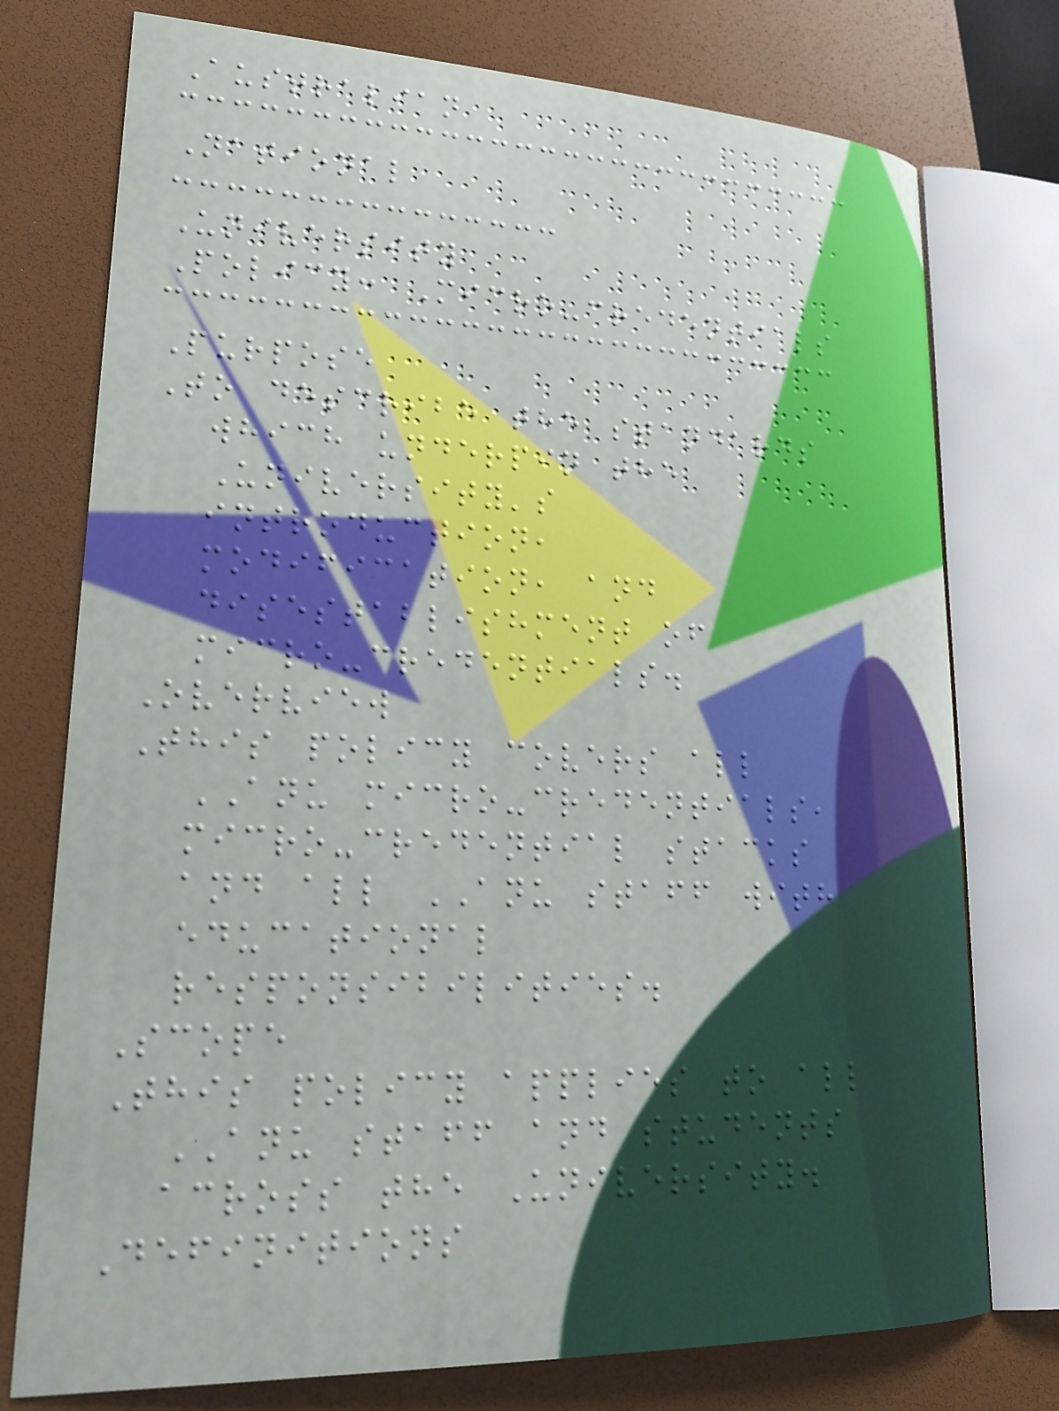Australian
National
University
Policy: Micro-credentials
Purpose
To describe the standards
which underpin the
University's
introduction,
modification, and
disestablishment of
micro-credentials.
Overview
This policy covers all
ANU micro-credentials,
micro-credential stacks
and all ANU staff with
educational
responsibilities.
Scope
This policy applies to all
ANU staff and students
across the University.
Definitions
